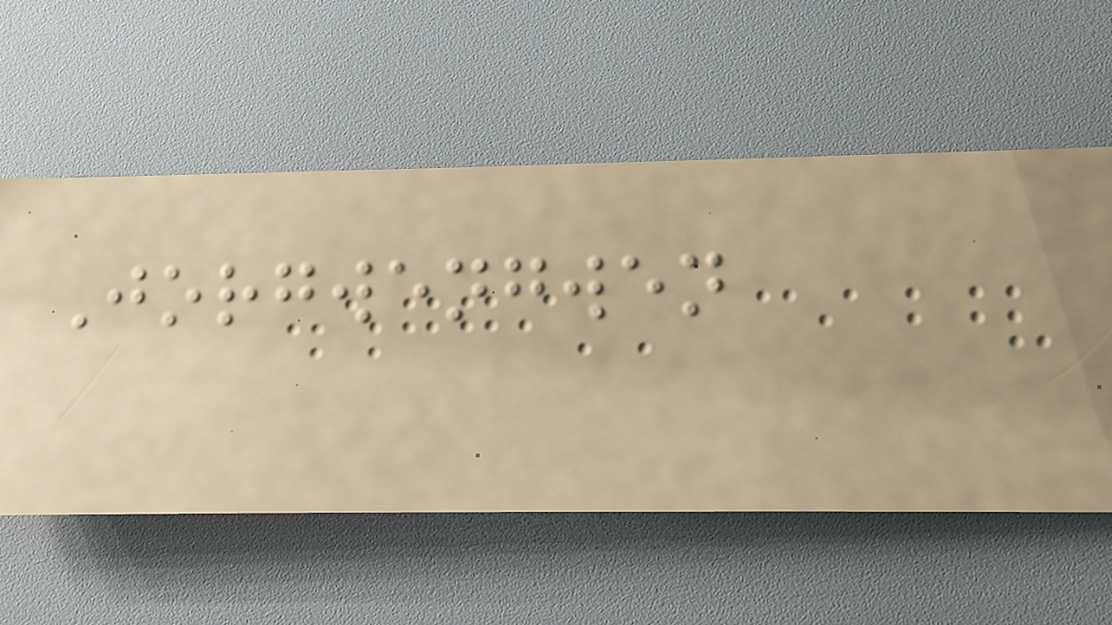Jorgwengwen
